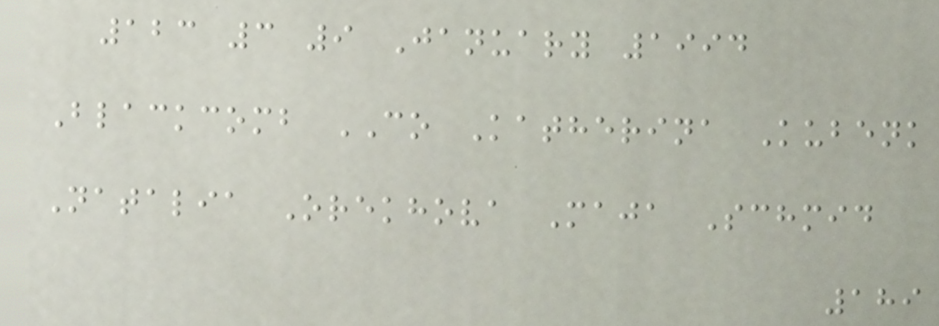123 3 9 January 1994
Blackcomb CO Katherina Kubenk
Natalia Orekhova Maja Schmid
189
